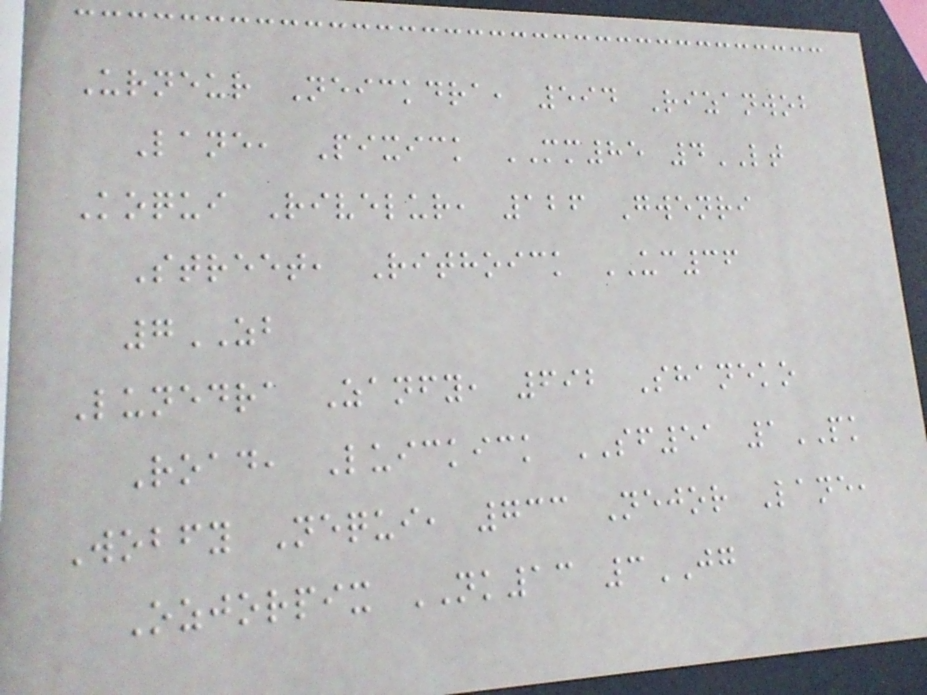Urneur Neickdra, 594 Rizanwob
Lane, Pixick MM85 4LT
Koqui Rivelur, 126 Gwenri
Street, Rithoick UC36
7ZB
Lunedra Zanfy, 692 Shaneko
Road, Luickick SF51 1PK
Wobfy Nequi, 733 Nejor Lane,
Ozjorpix NK13 3JG
